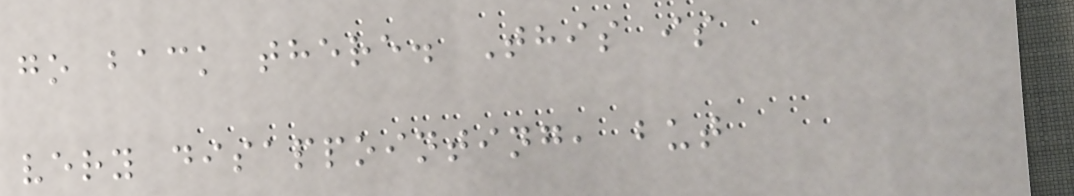go back there. This is
very disappointing, but
